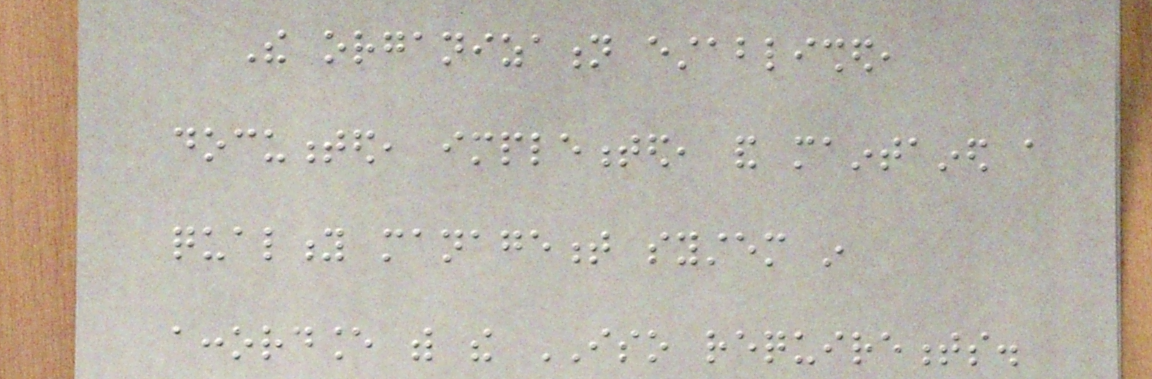The organization established,
documented, implemented, and maintained a
quality management system in
accordance with the ISO requirements.
